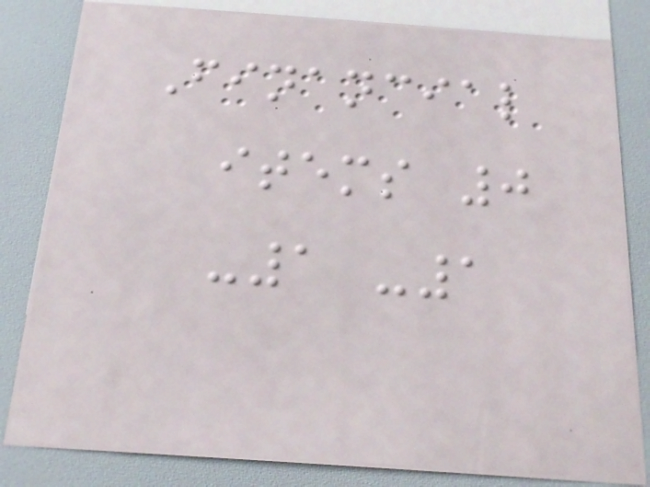Financial
items 0
-1 -1
